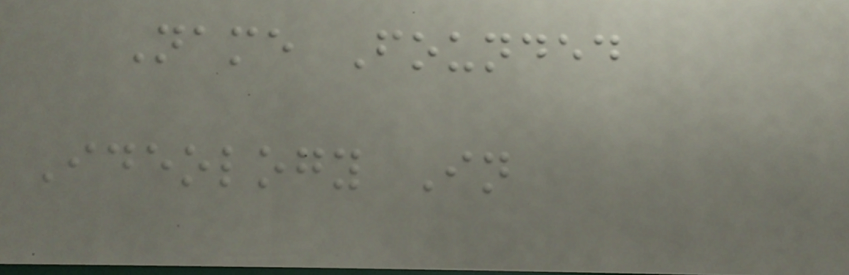Name Founded
Ideology In
